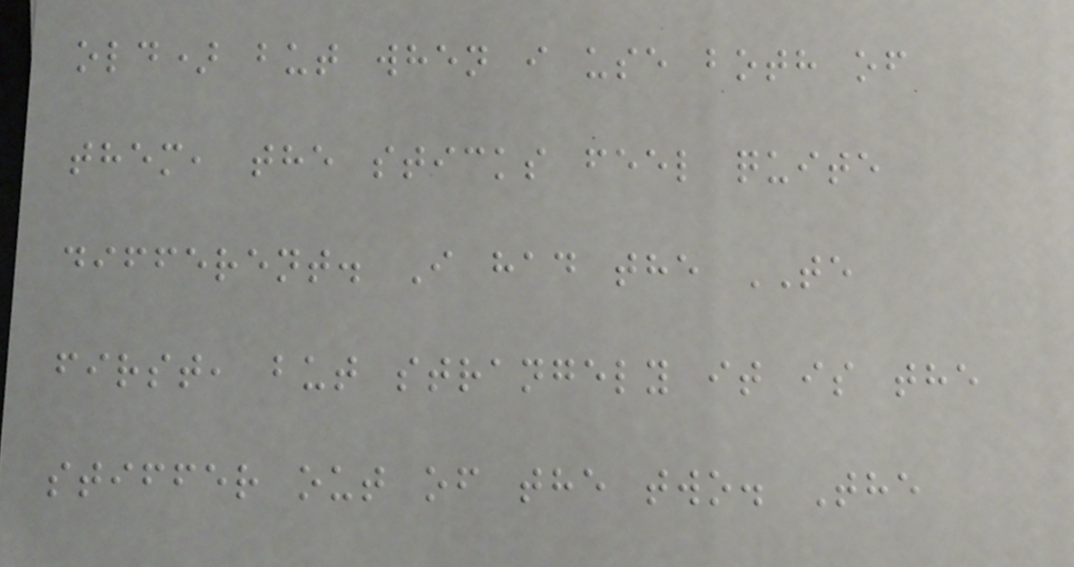old) but when i use both of
them, the sticks feel quite
different. I had the TE
first, but strangely it is the
stiffer out of the two. The
